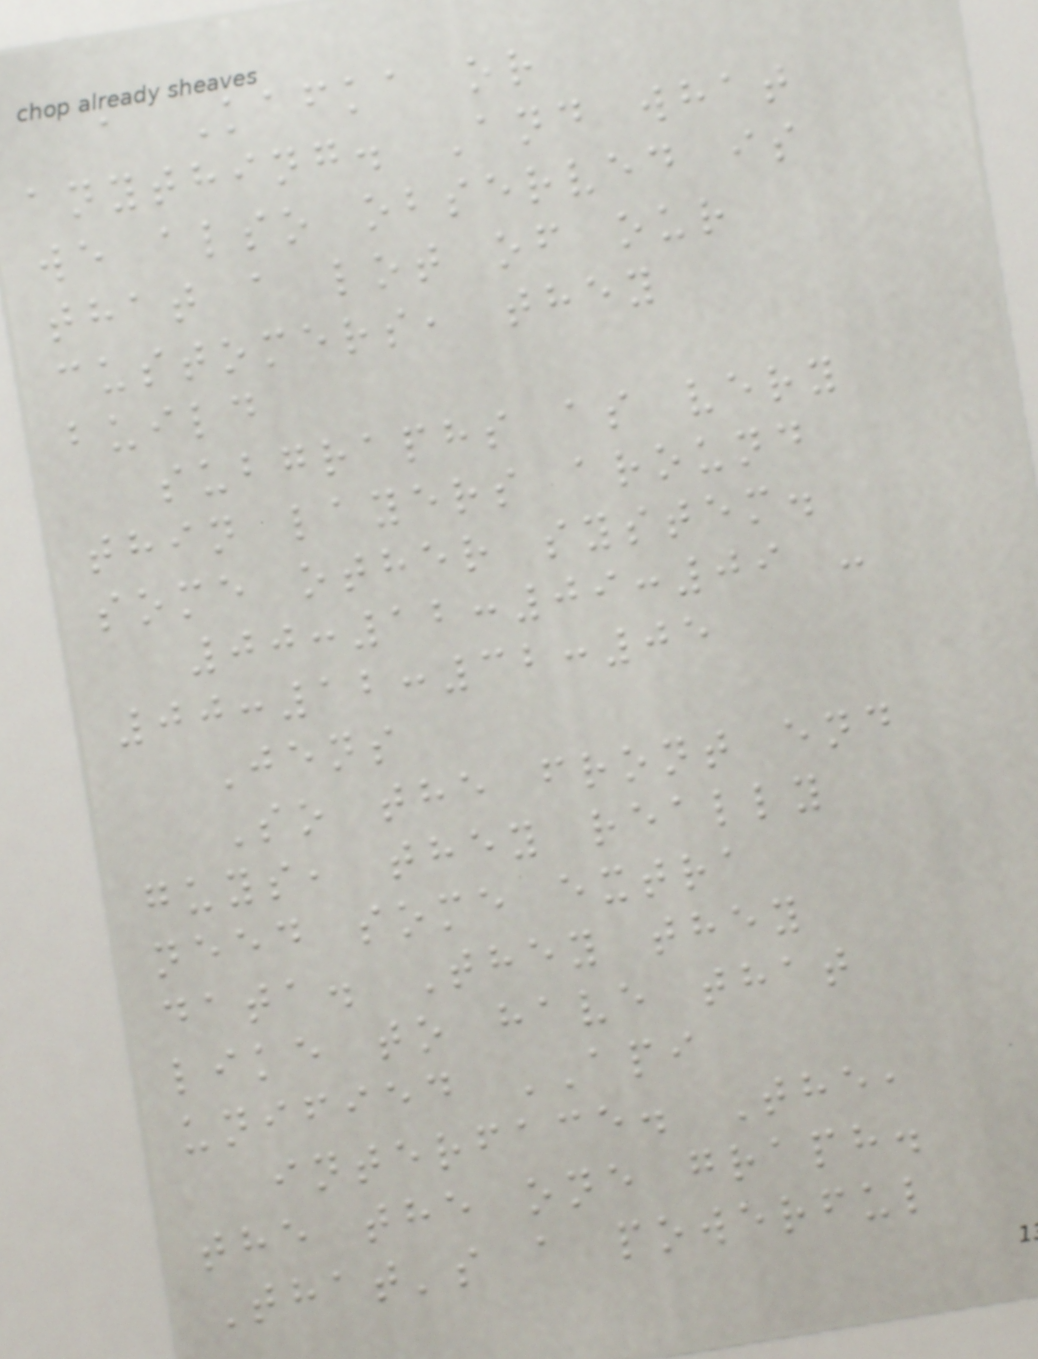a Kafka or
anything. And what
we also observed is
that a lot of our
customers, they
build
subgraphs as very
thin layers around
some other system.
00:12:09:09 -
00:12:32:05
Jens
So the front end
guys, they really
need some extra
data. They they
like to have that
unified API
interface. The,
the the one graph.
That's a powerful
